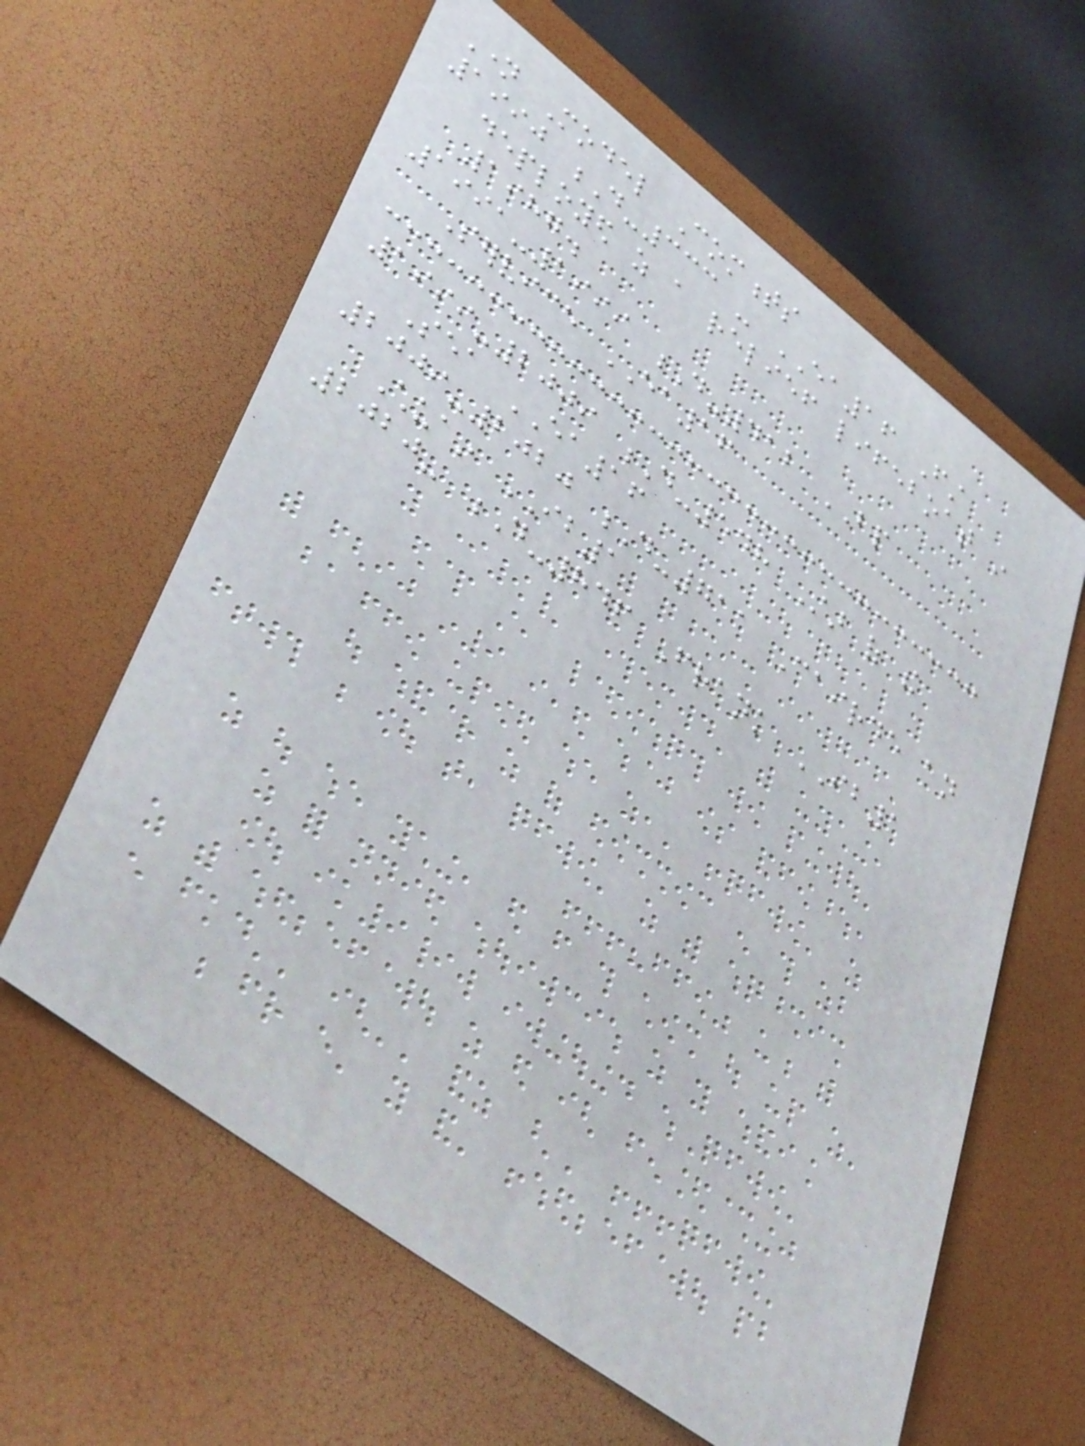Name Model Comments
1990 D-333 - EA16 First
deployed as a relief lifeboat in
1987.
1991-1999 D-412 BP
Service EA16
1999-2009 D-548 Star of the
Sea EA16
2009-2020 D-711 Cairde an
Chuain IB1
2020- D-846 Frank IB1
